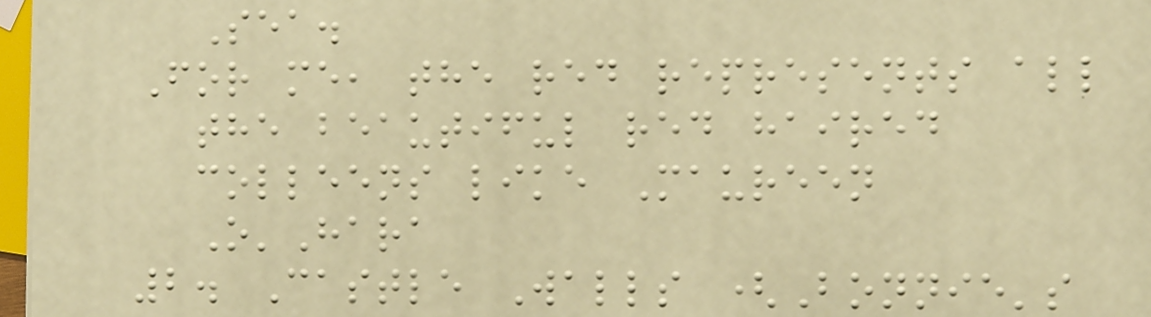Sea.
For me, the red represents all
the beautiful red haired
colleens like Maureen
O'Hara
2. Castle Walls (Bonnie's
